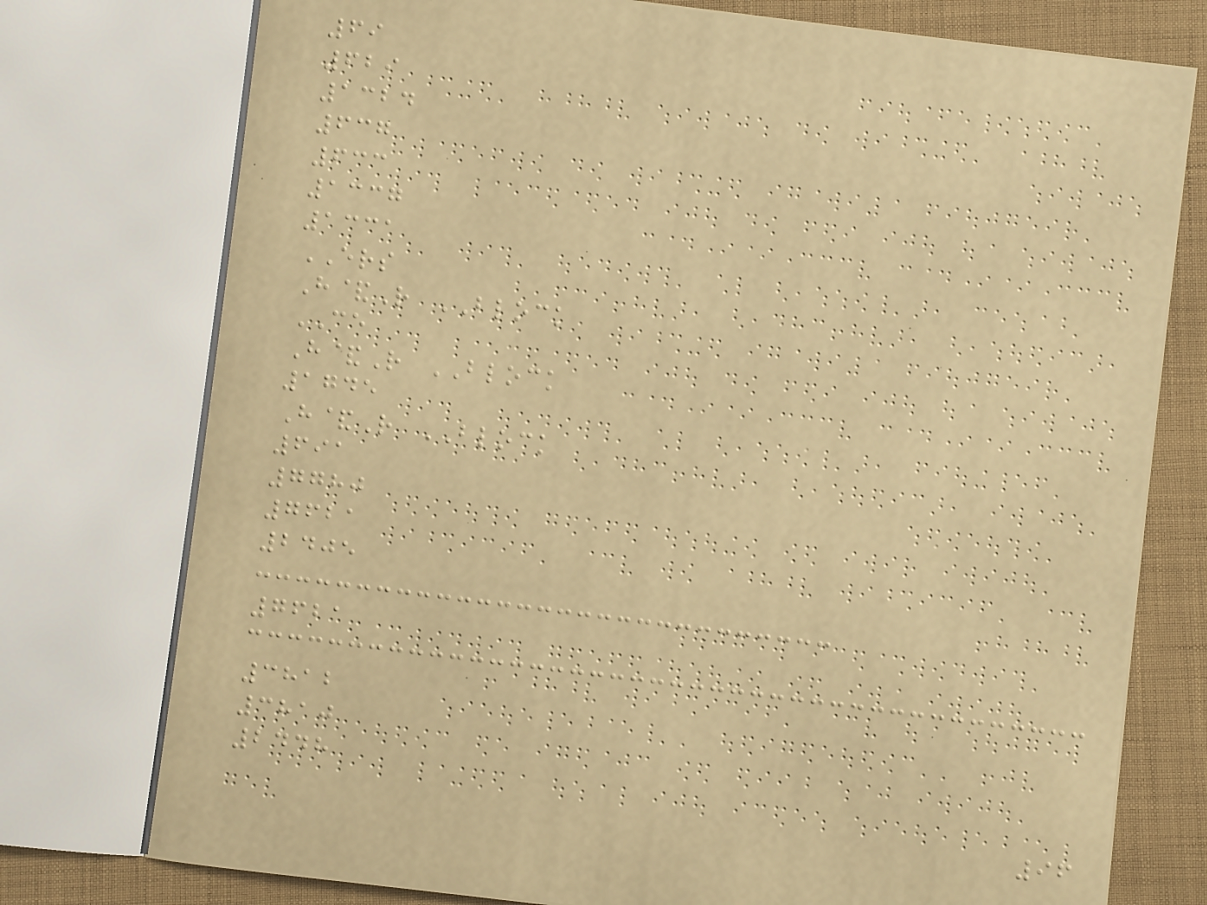69
629
1324
637
633
1337
1331
ERS
H&R BLOCK
CE
H&R BLOCK
1745
H&R BLOCK
691
7780
7621
2405
7621
3812
3810
2448
96
